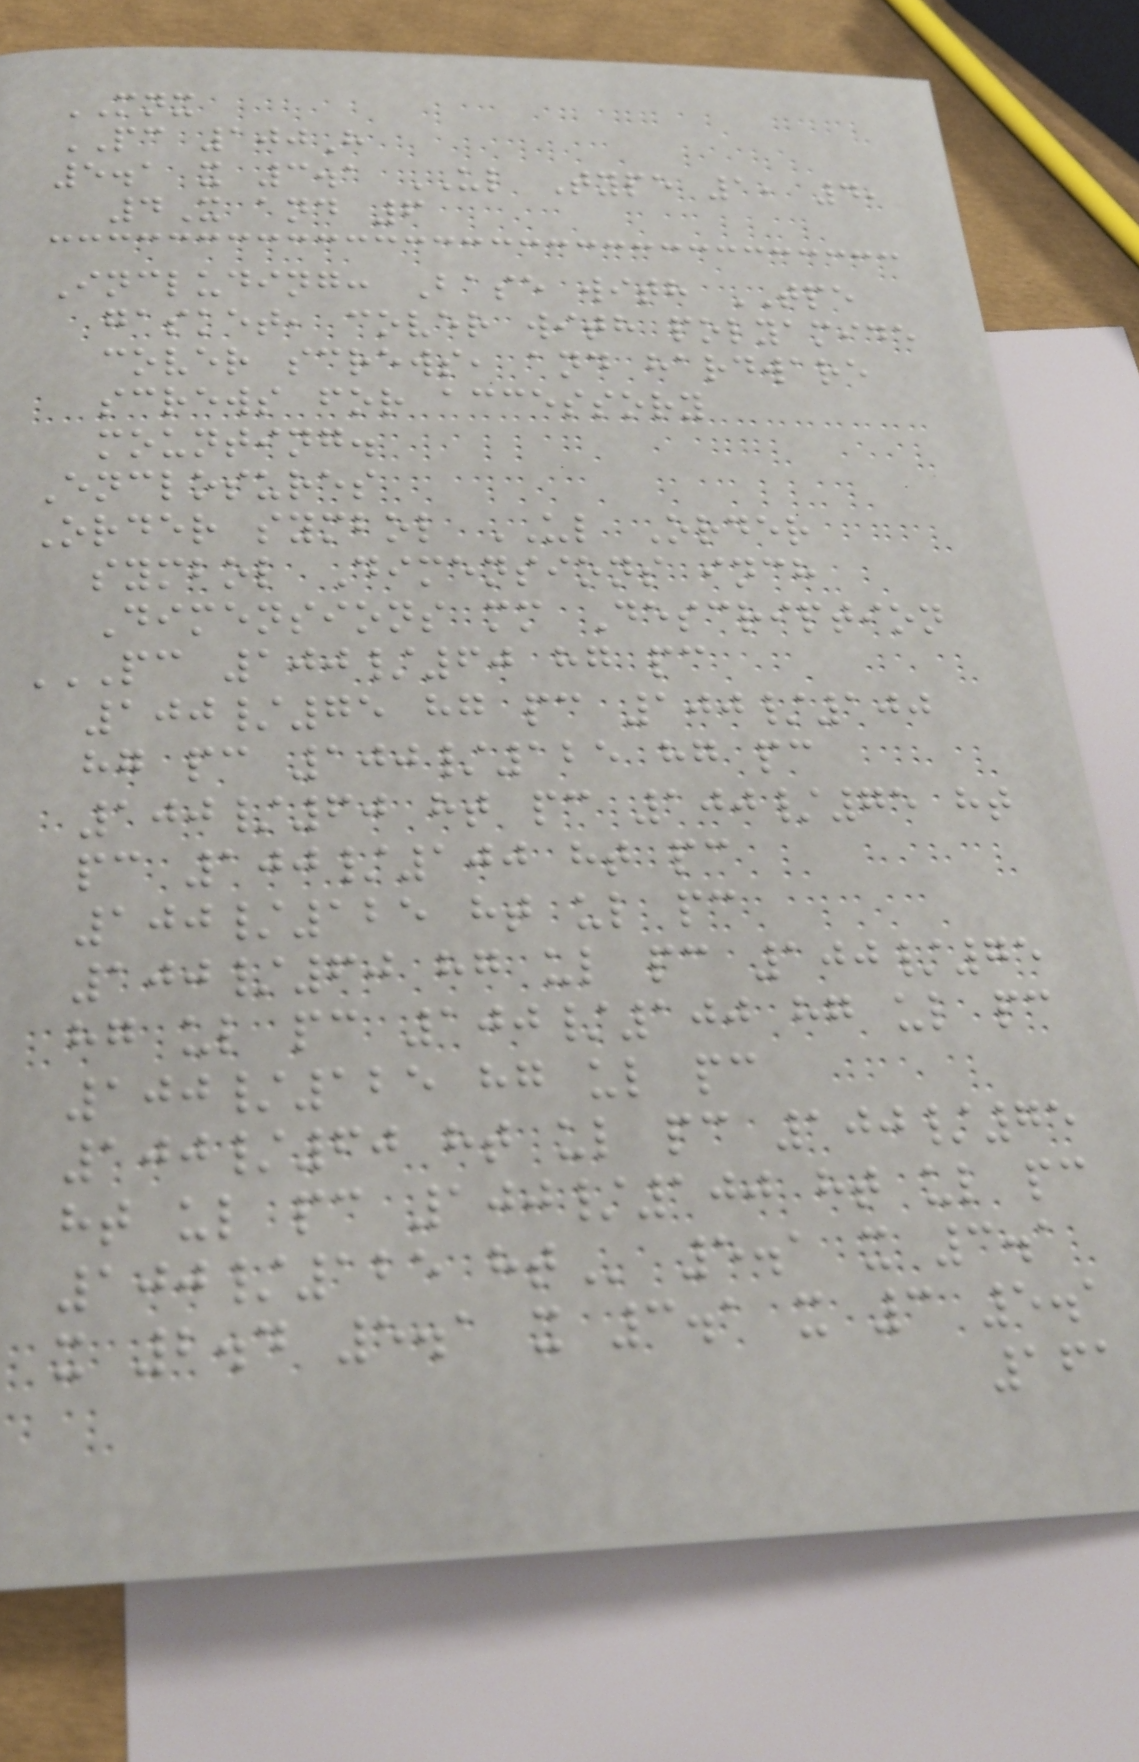MNX
PC 100H
5.1 x 3.1 UL Type 1, 4,
4X and 6
Including: Base with TPE
gasket, cover with polyamide
cover screws, and hardware
screws for accessory
mounting.
Enclosures
Order symbol UL Order
symbol Dimensions inch
Dimensions mm Description
PC 100/60 HG PC
100/75 HG PC 100/100
HG PC 100/125 HG PC
100/60 HT PC 100/75 HT
PC 100/100 HT PC
100/125 HT UL PC
100/60 HG UL PC 100/75
HG UL PC 100/100 HG UL PC
100/125 HG UL PC
100/60 HT UL PC 100/75
HT UL PC 100/100 HT UL PC
100/125 HT 5.1 x 3.1
x 2.4 5.1 x 3.1 x 3 5.1
161
